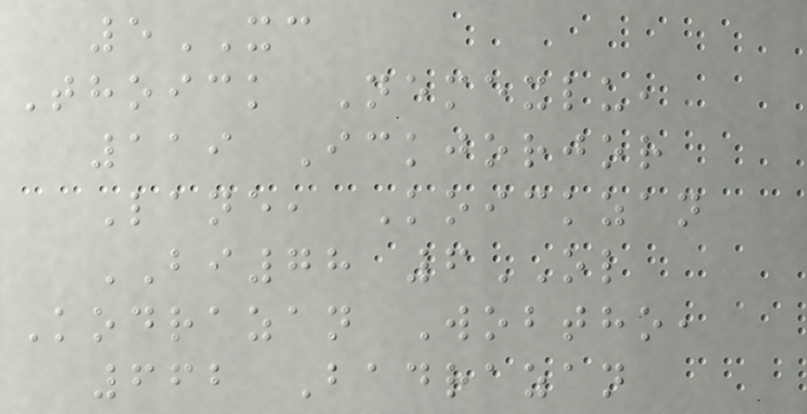5XC
Thoick Nemexlu,
119 Ickjorjor
Lane, Koickzan
BI78 6OL
Kodrazan Wobtho,
662 Badrazan
